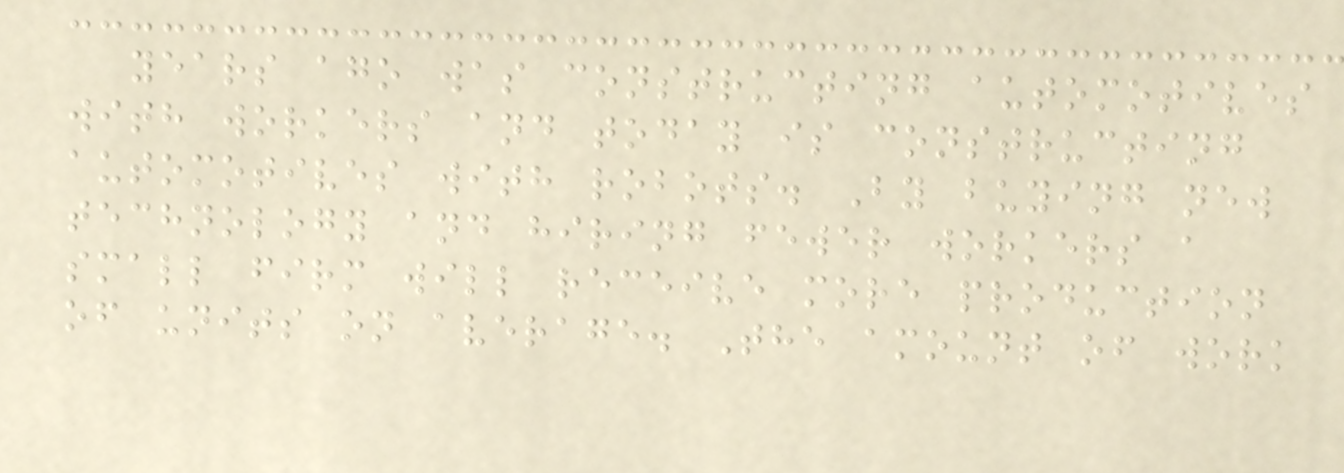years ago was constructing automotives
with workers and today is constructing
automotives with robots. By buying new
technology and hiring fewer workers a
small firm will receive more production
of units on average. The amount of work
